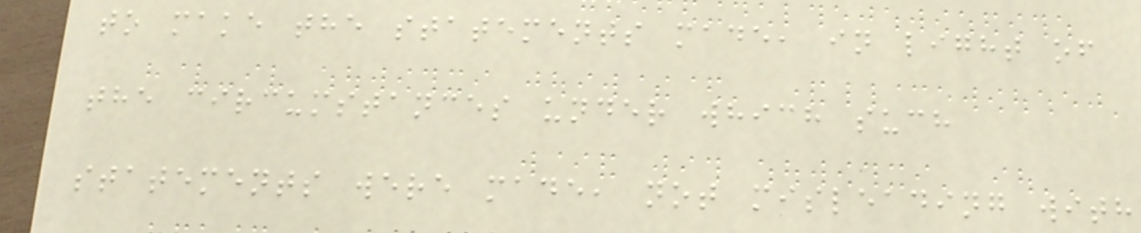to make the statements made, in light of
the circumstances under which such
statements were made, not misleading with
